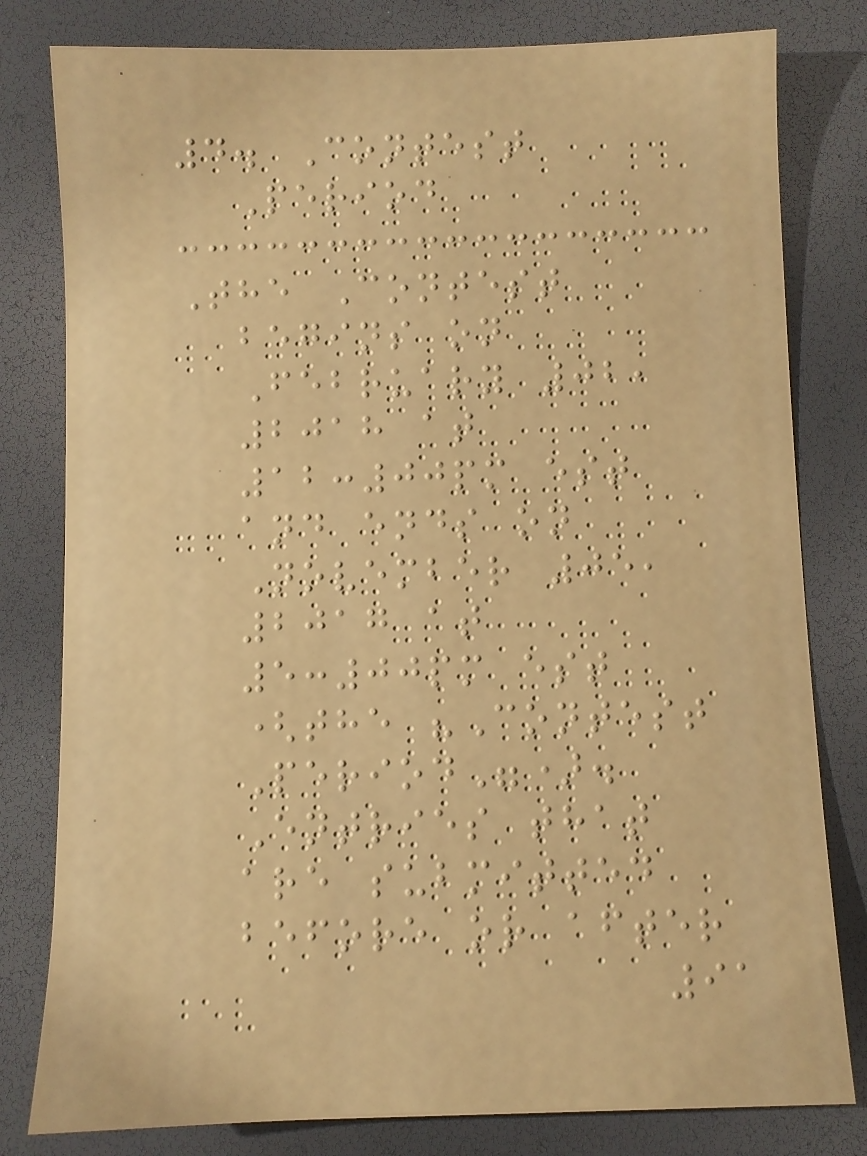4. Contest
Period
The Contest
begins on
February 02,
2018 at
12:00pm est
and ends on
November 05,
2017 at
5:00pm est
(the "Contest
Period").
Entries that
are submitted
before or after
91
